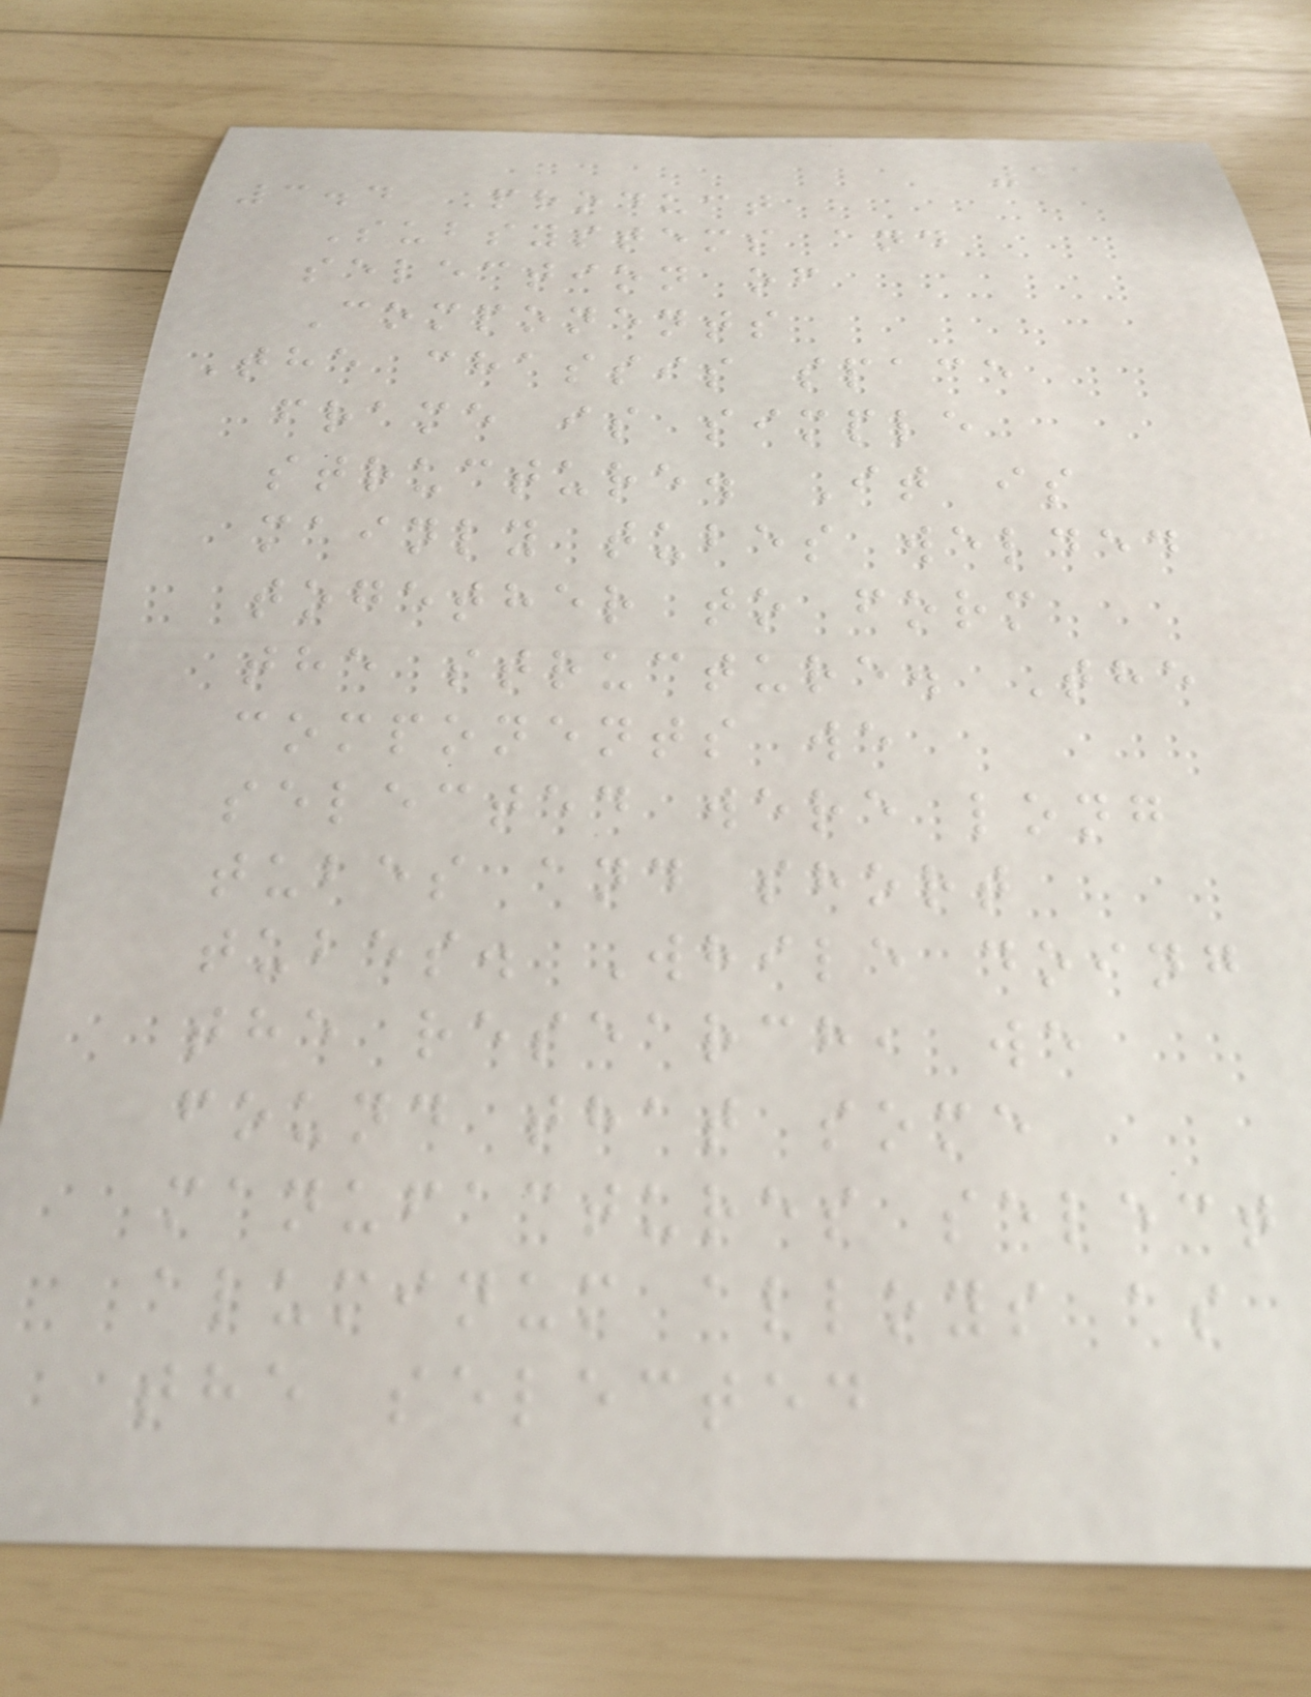11
3.4 Product
Subsystems and
selection of
Components
The chassis space
frame is simple
structure. It is
mainly tubes welded
together to form
the structure. The
components we
selected were long
tubes and short
tubes. While doing
the research, we
found that some
manufactures select
aluminum alloys as
the selected
